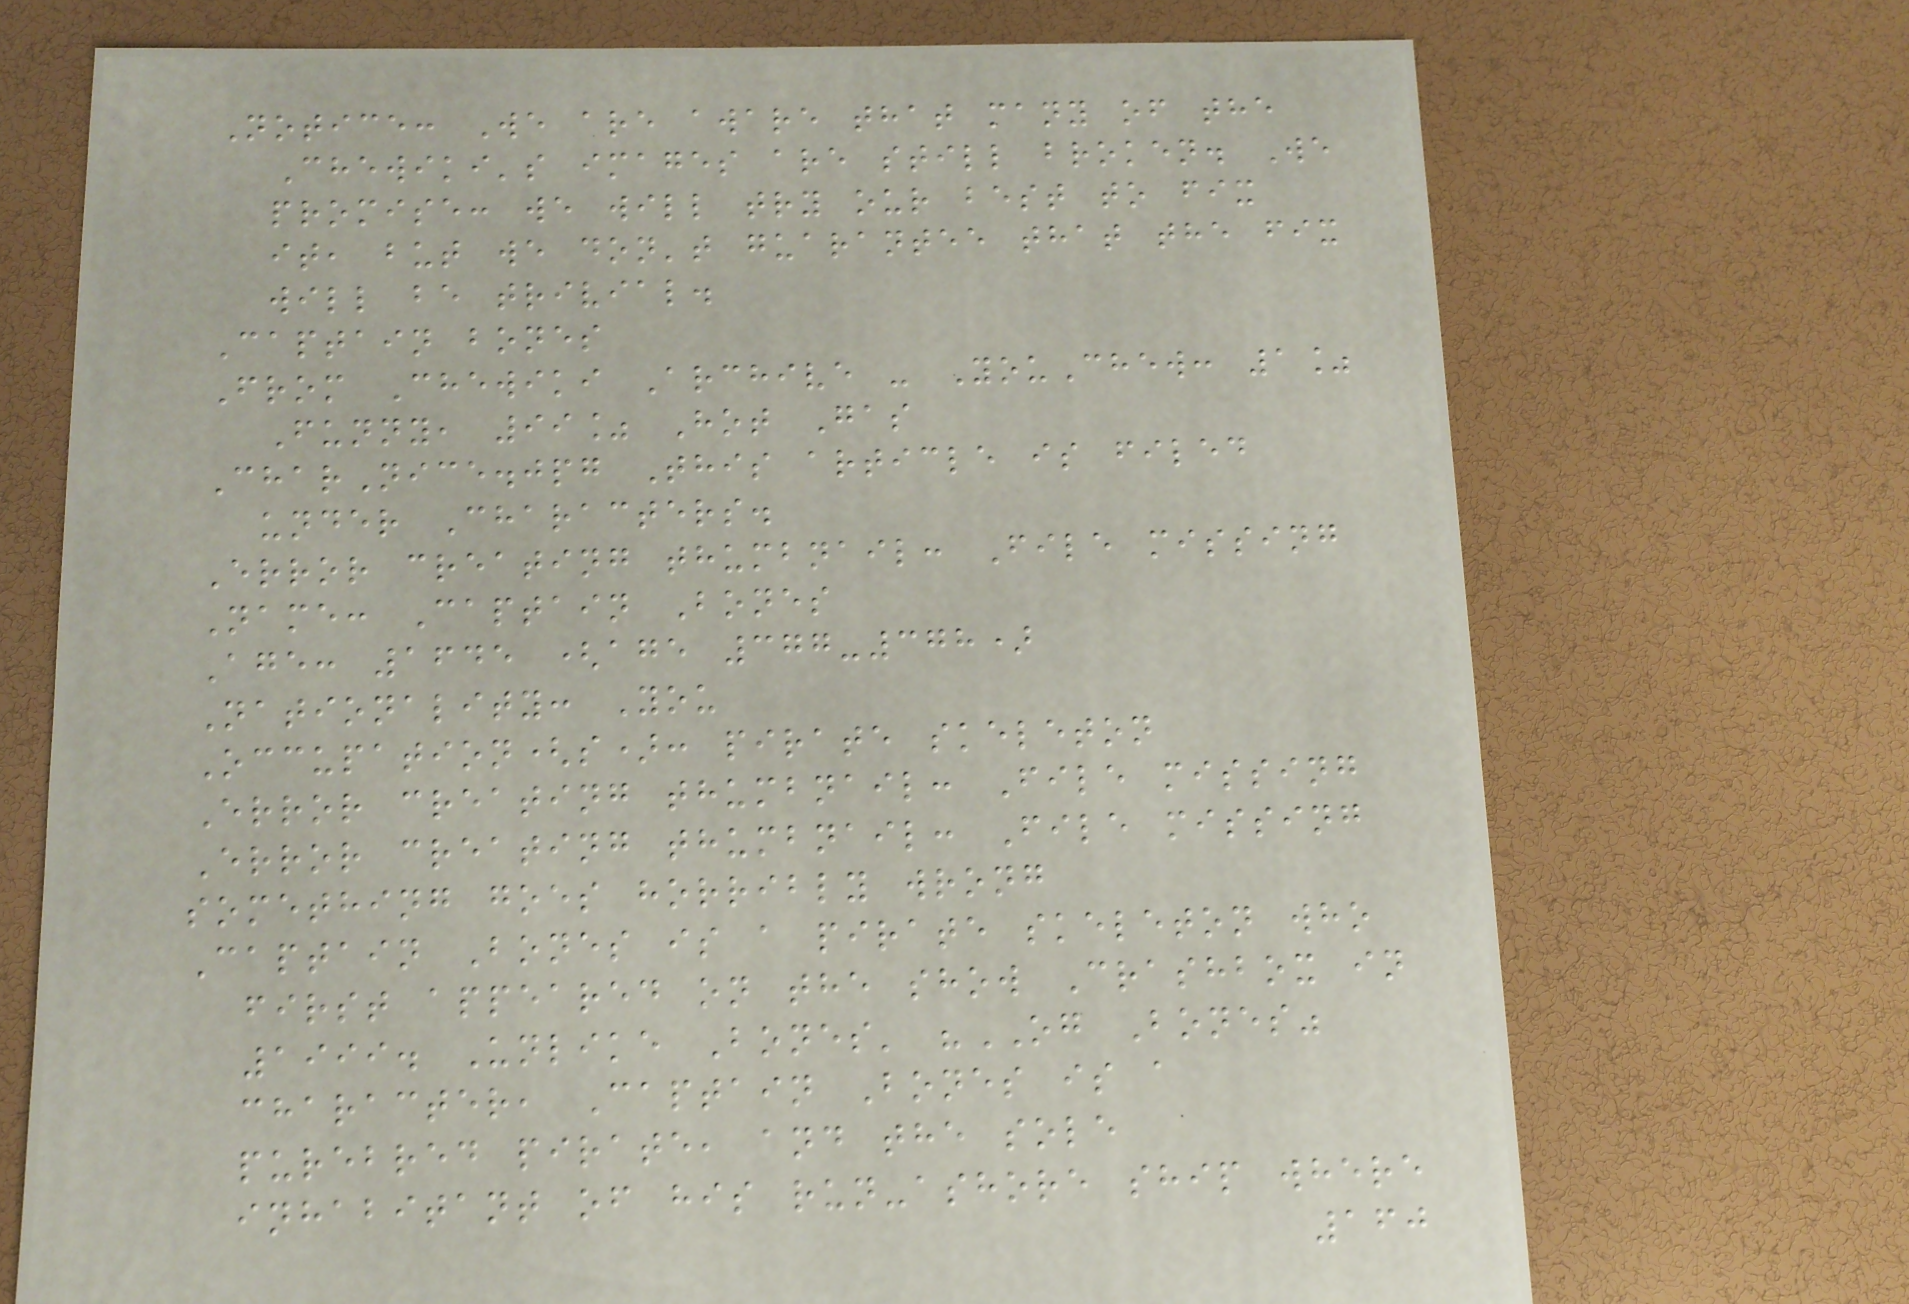Notice: We are aware that many of the
Chewiki's images are still broken. We
promise: we will try our best to fix
it, but we don't guarantee that the fix
will be trivial.
Captain bones
From Chewiki Archive - YouChew: 1%
Funny, 99% Hot Gas
CharNice.jpg This article is filed
under Characters.
Error creating thumbnail: File missing
Name: Captain Bones
Age: 1645 (age 377-378)
Nationality: You
Occupation(s): pirate skeleton
Error creating thumbnail: File missing
Error creating thumbnail: File missing
something goes horribly wrong
Captain Bones is a pirate skeleton who
first appeared on the show Crashbox in
1999. Unlike Bones' "OG Bones"
character, Captain Bones is a
purebred pirate, and the sole
inhabitant of his run-ashore ship where
160
